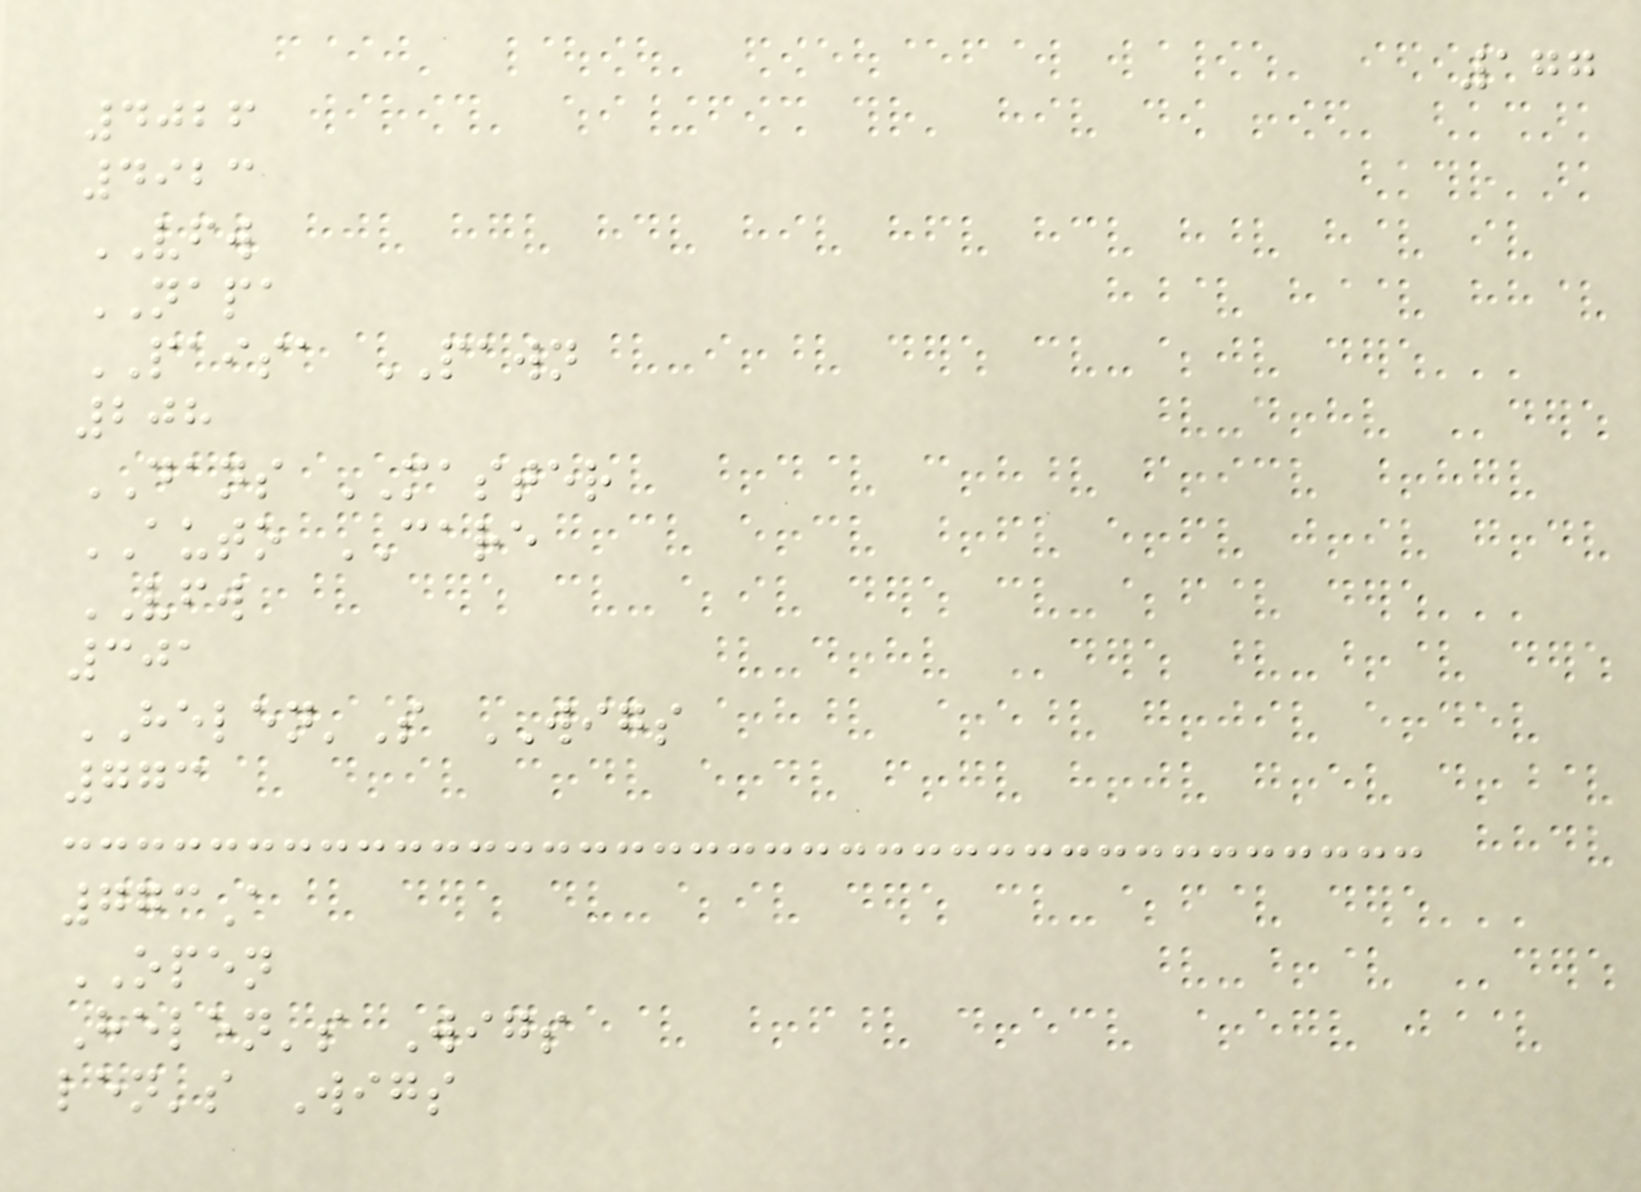177
4026
4923
VFW
NAPA
PAISA PAWN
208
DANS MASTER
AUTO CARE
VFW
301
HELEN'S WIGS
773
773A
OPEN
Helen's Wigs
len's Wigs
